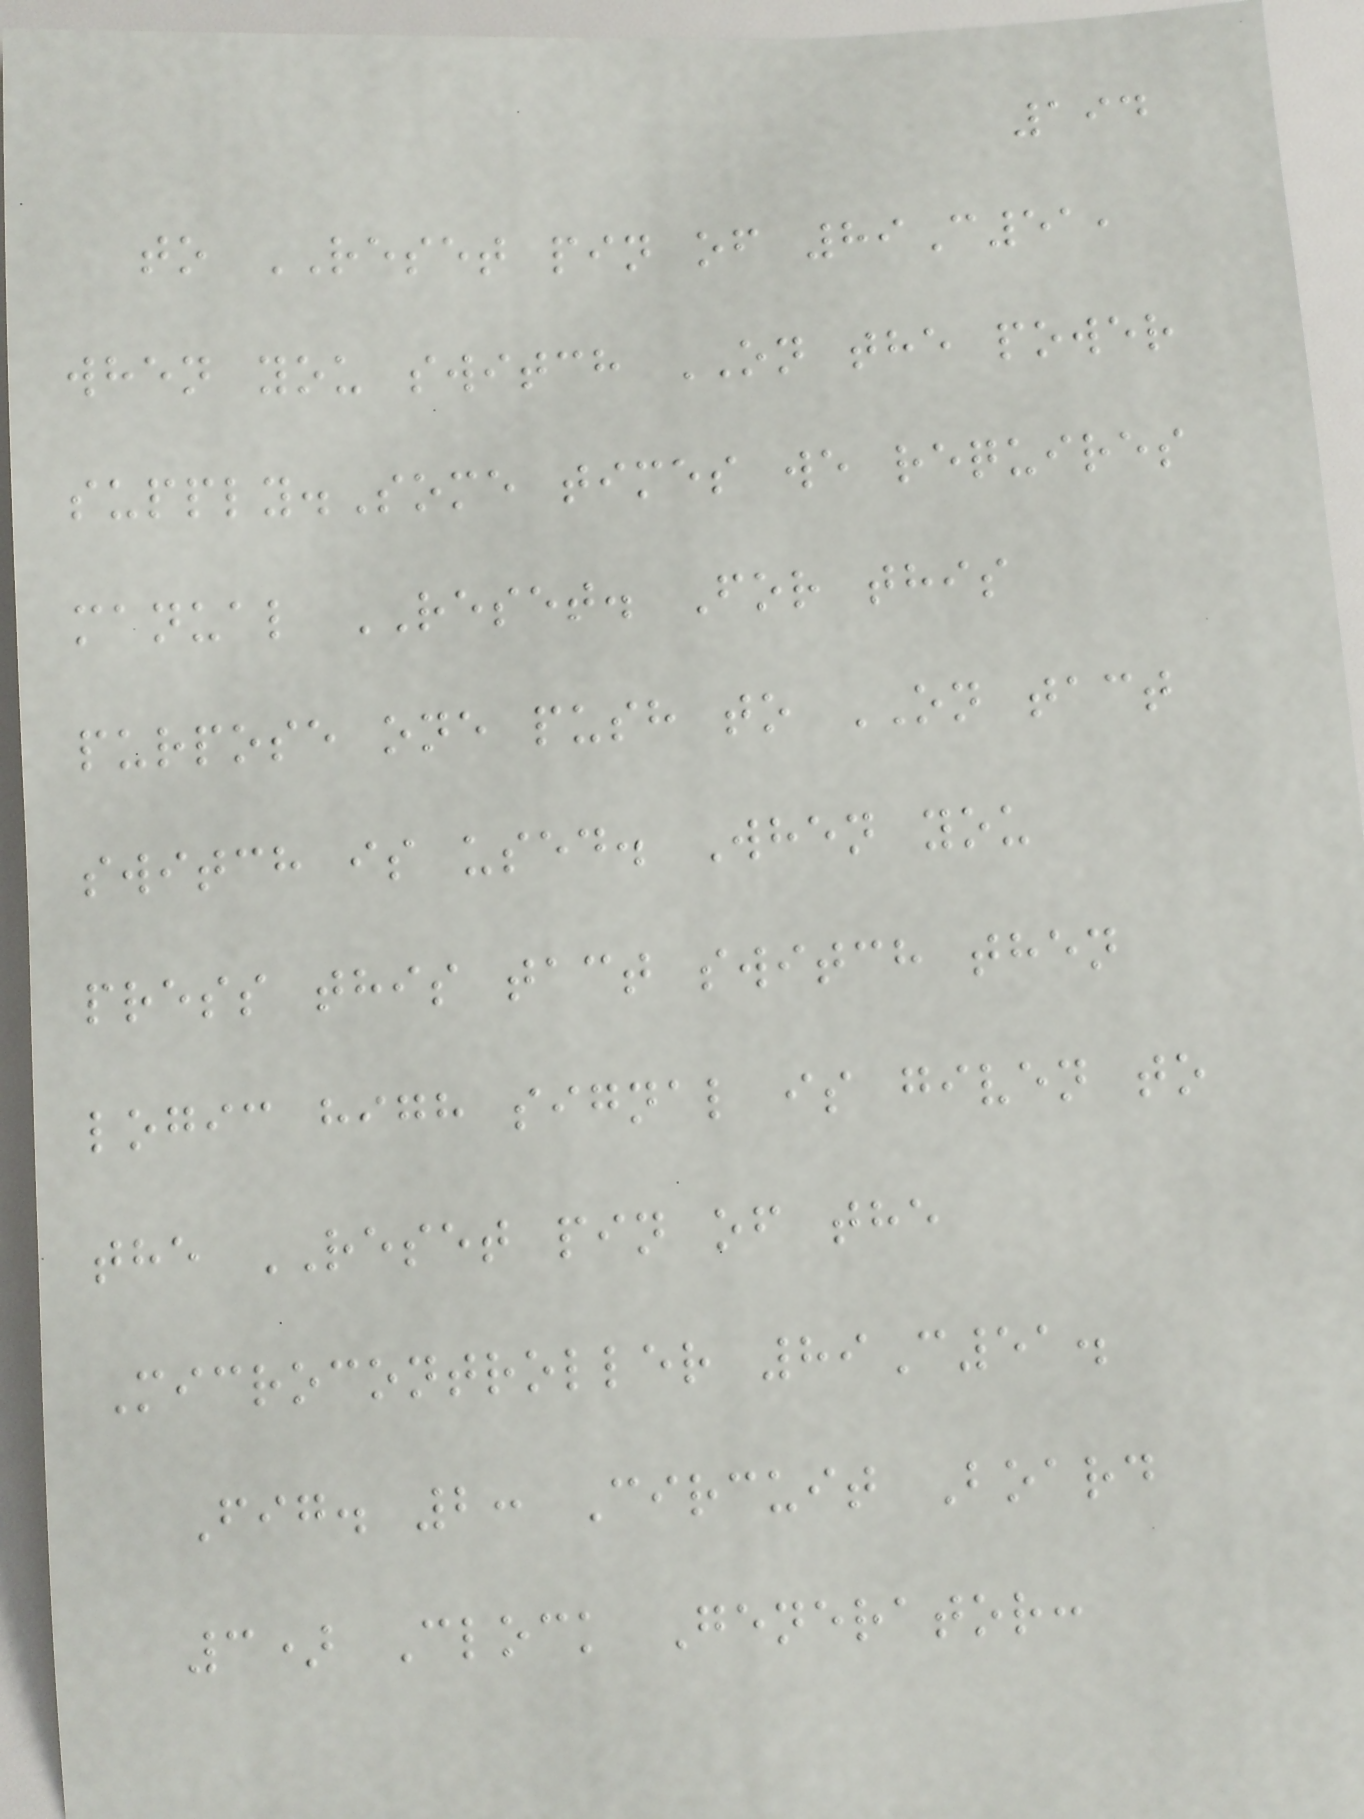194
to RESET pin of 89C51,
when you switch ON the power
supply.Some times we requires
manual RESET. For this
purpose one push to ON tact
switch is used. When you
press this tact switch then
logic high signal is given to
the RESET pin of the
Microcontroller 89C51.
Fig. 2: Circuit Board
3) Clock Generator:
